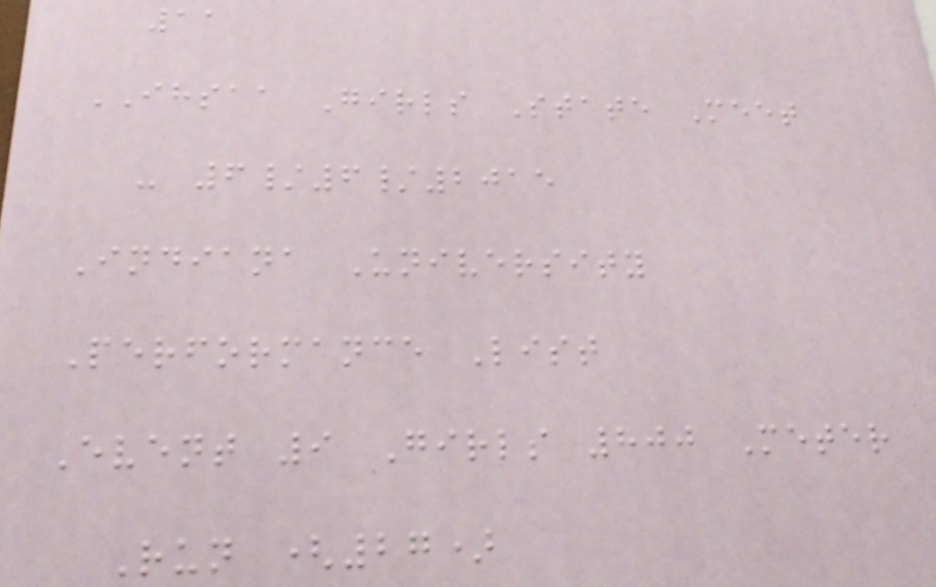11
IHSAA Girls State Meet
- 6/6/2015
Indiana University
Performance List
Event 9 Girls 800 Meter
Run (27)
